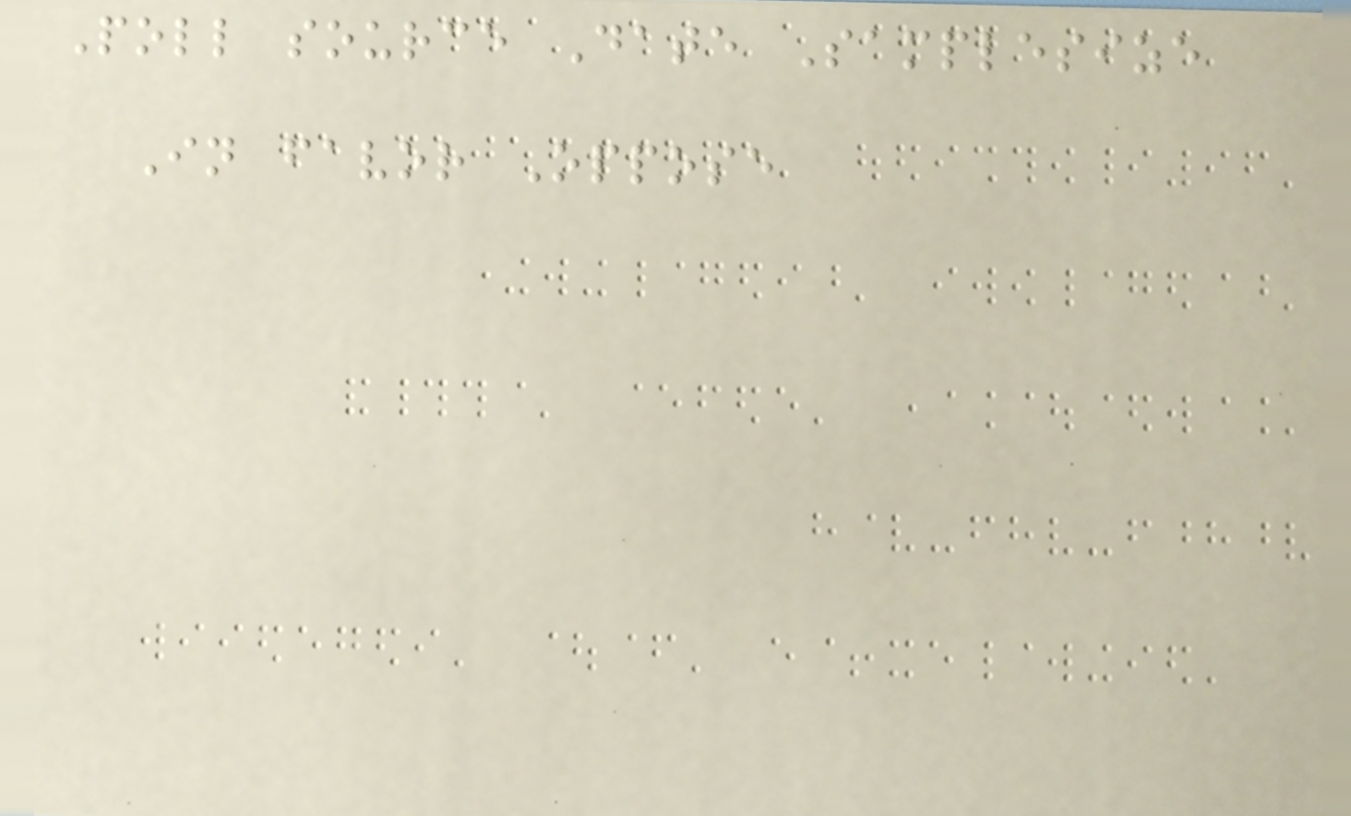Poll source Date Samplesize
In favor Oppose
